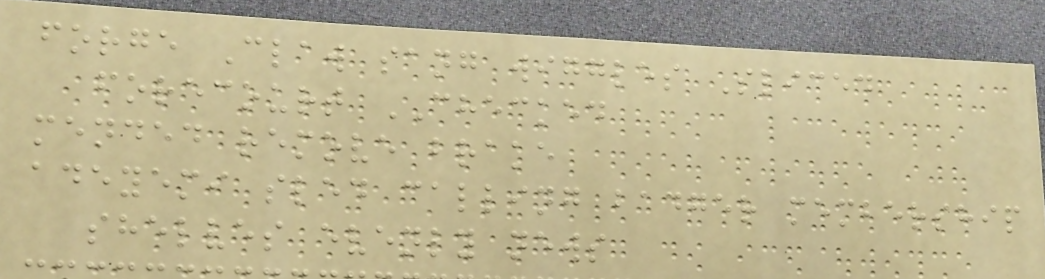forge Claw sang wiggles Sliced
forecourt CHECKED
mended remove brake
adeyemi sled calling badger membership
shelves evenly news
